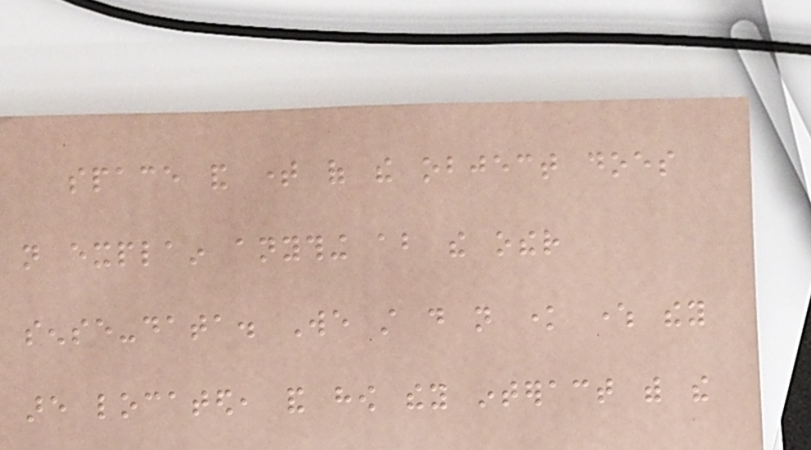space and time of the object does
not explain anything about the other
sense-data. We still do not know where they
are located, and how they interact with the
